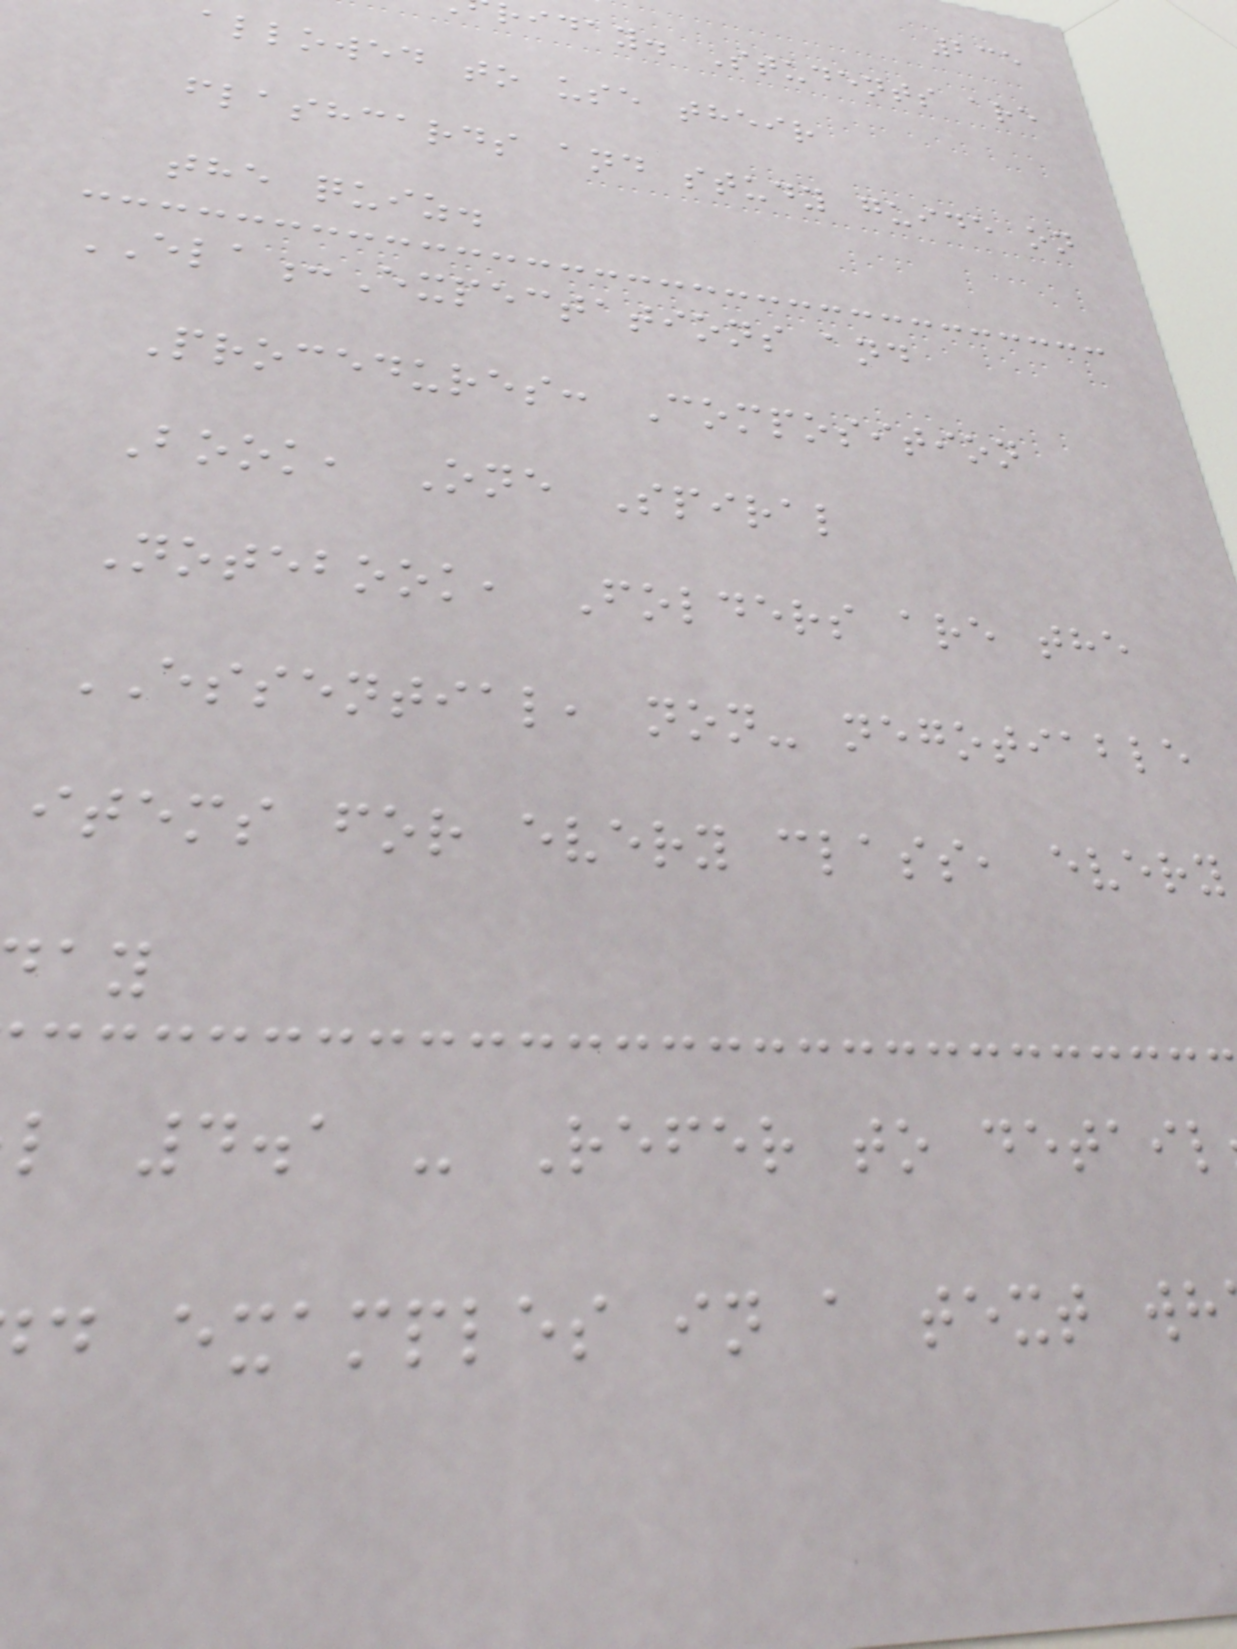235
iday. Students are
allowed to use their
flashcards and study guide on
the quiz.
ELA:Expectations and
Procedures: Composition
Book, One Spiral
Notebook, Folders are the
ESSENTIAL, non- negotiable
items for every class, every
l 4.1 - Refer to detail
d examples in a text wh
